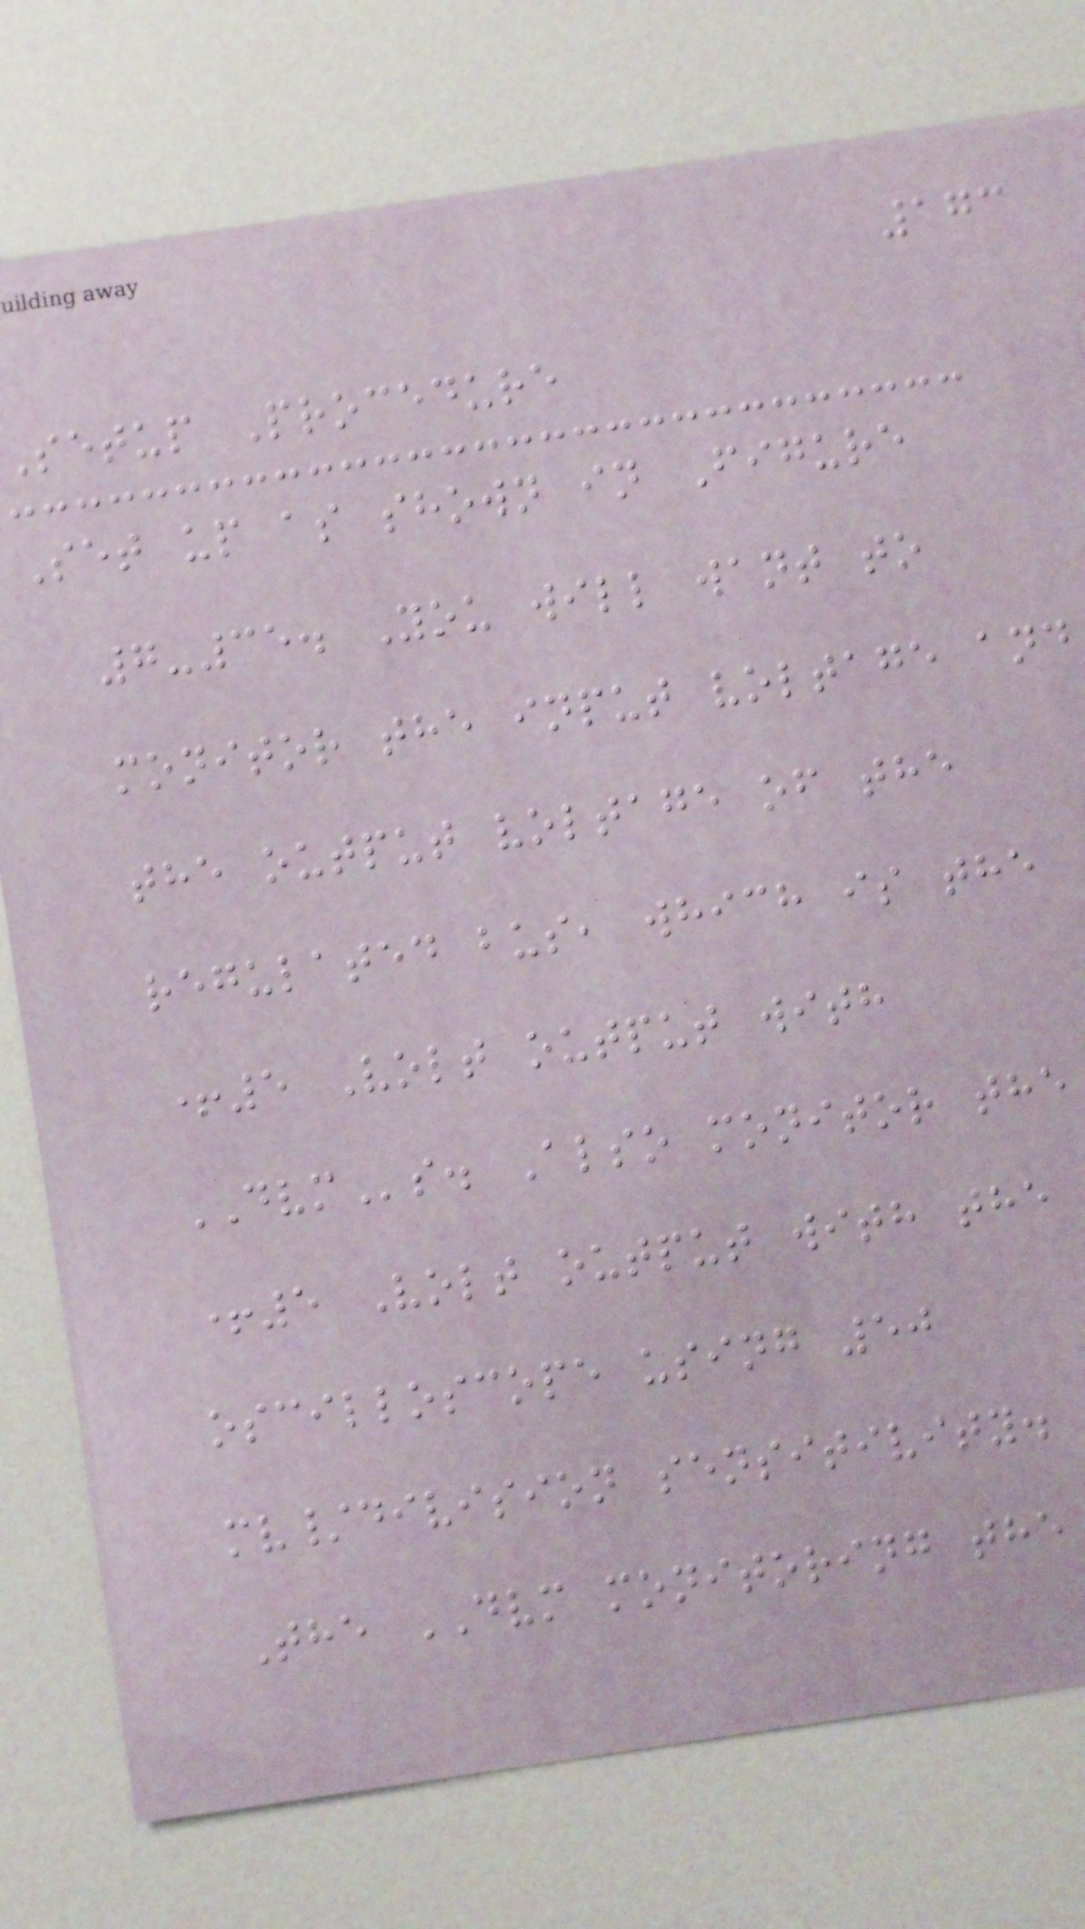173
setup Procedure
Set up as shown in Figure
7-35. You will want to
monitor the input voltage and
the output voltage of the
regulated bus, which is the
+5 Volt output with
DVMs. Also monitor the
+5 Volt output with the
oscilloscope using 50
mv/division sensitivity.
The DVM monitoring the
